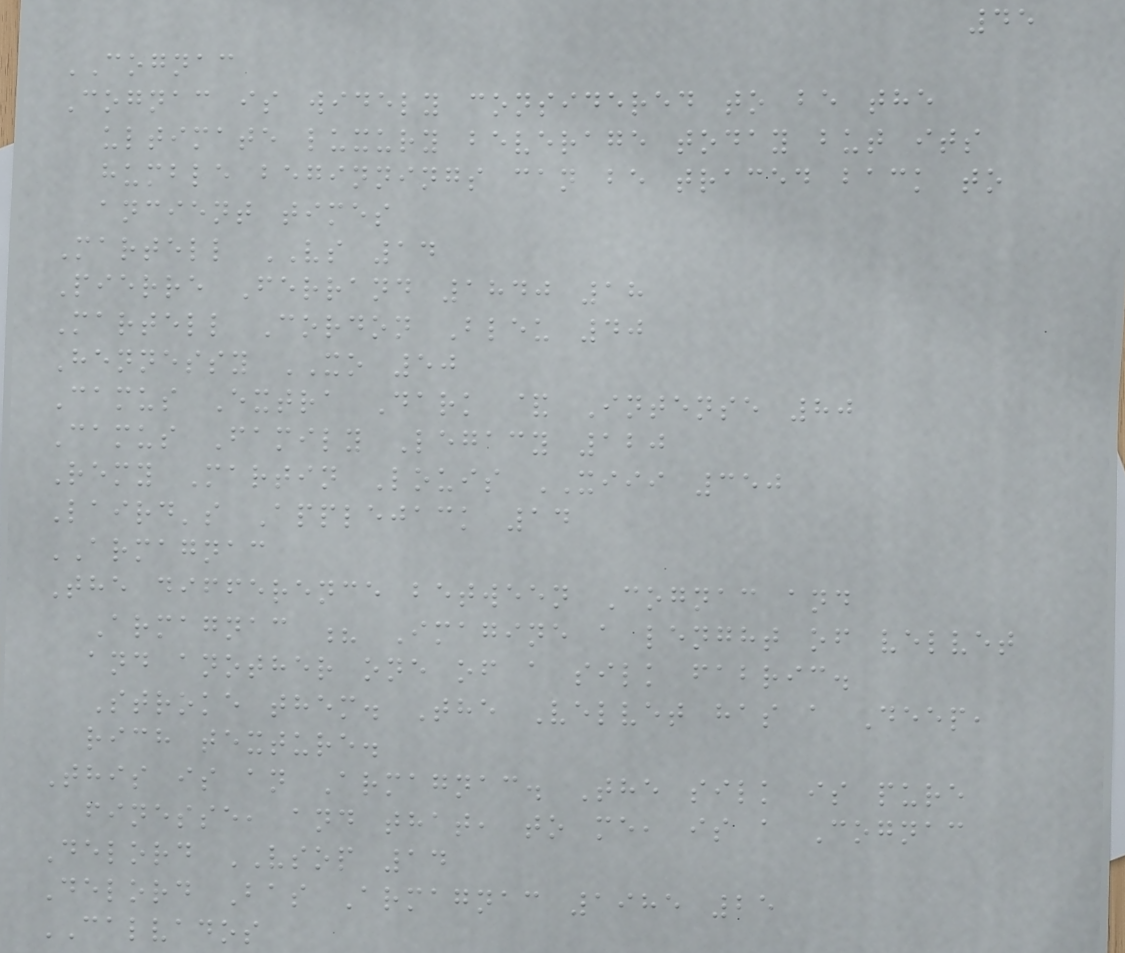45
COGNAC
Cognac is widely considered to be the
ultimate luxury beverage today but its
humble beginnings can be traced back to
ancient times
Martell VS 14
Pierre Ferrand 1840 18
Martell Cordon Bleu 40
Hennessy XO 50
Camus Extra Dark & Intense 80
Camus Family Legacy 120
Remy Martin Louis XIII 350
Laird's Applejack 14
ARMAGNAC
The difference between Cognac and
Armagnac ? Imagine a lenght of velvet
and another one of a silk fabric.
Stroke them. The Velvet has a Deep,
rich texture.
This is an Armagnac. The silk is pure
finesse, and that, to me, is a Cognac
Delord VSOP 14
Delord Bas Armagnac 1985 25
CALVADOS
